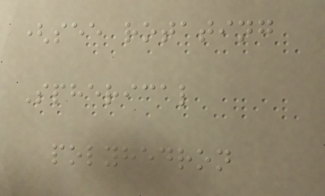(see rotating
Spherical
polyhedron
